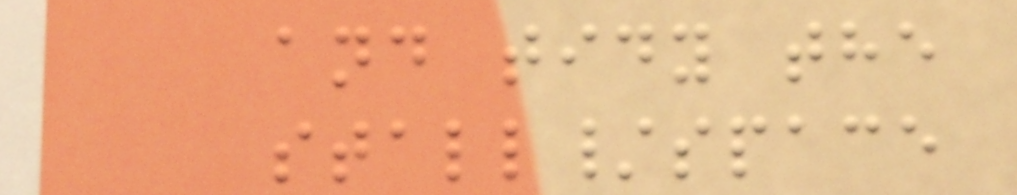and tidy the
stall/space
